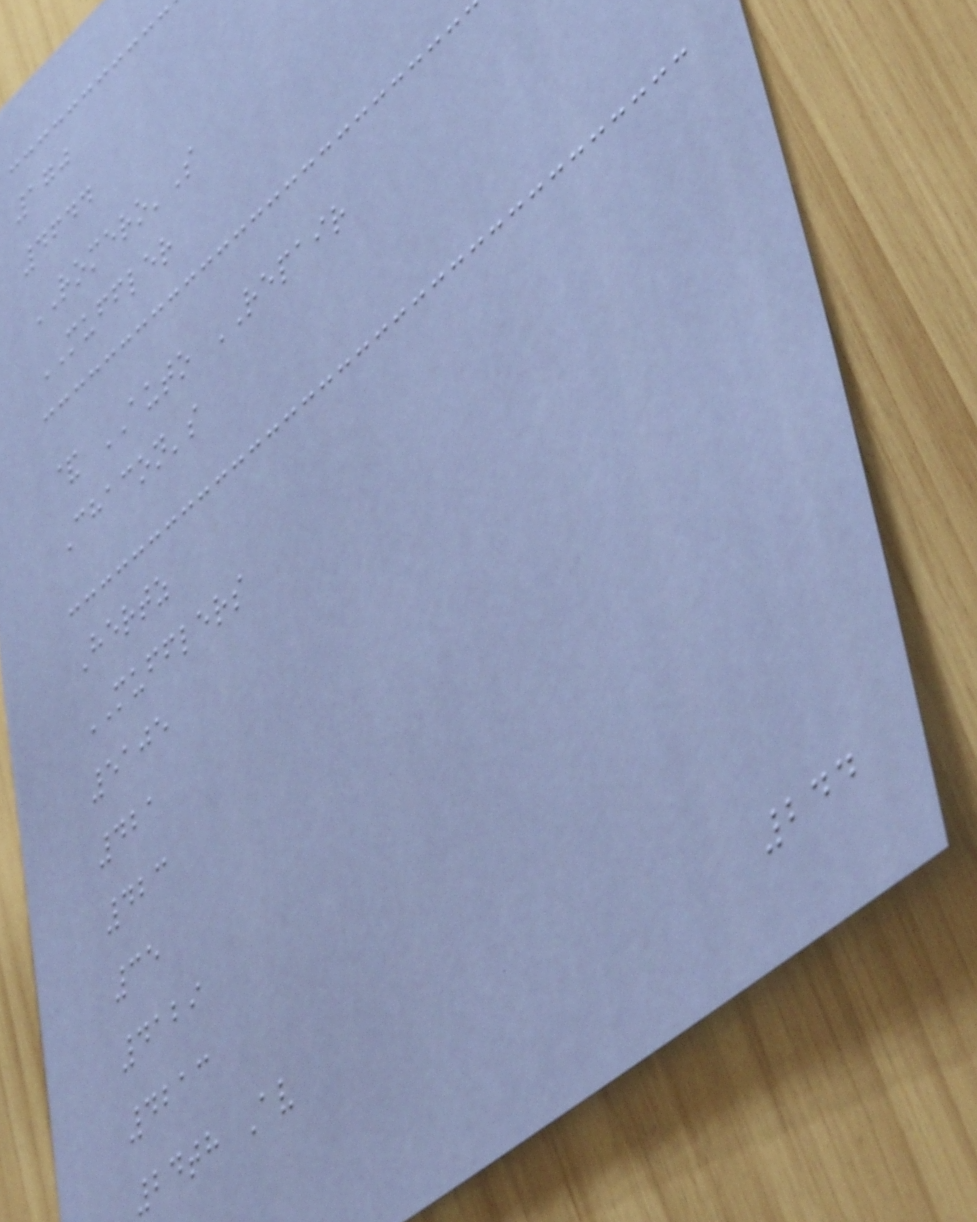170
4644
ROMERO'S
MUFFLER
& AUTO REPAIR
Chacon's
Hertz
MUFFLERS
5105
421
423
35
4129
4213
24th Av
244
